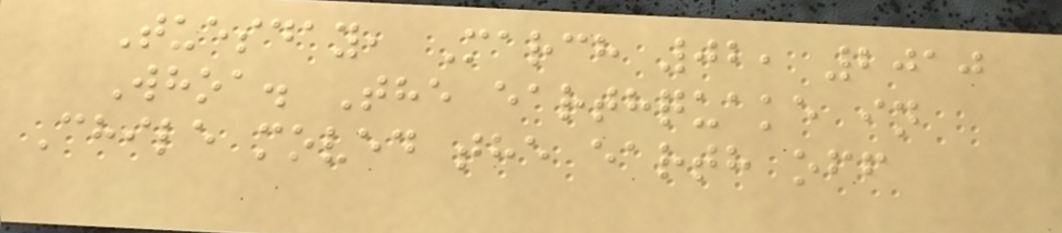Tuesday, March 02, 2010
Whoa. The earthquake in
Chile moved the earth off
